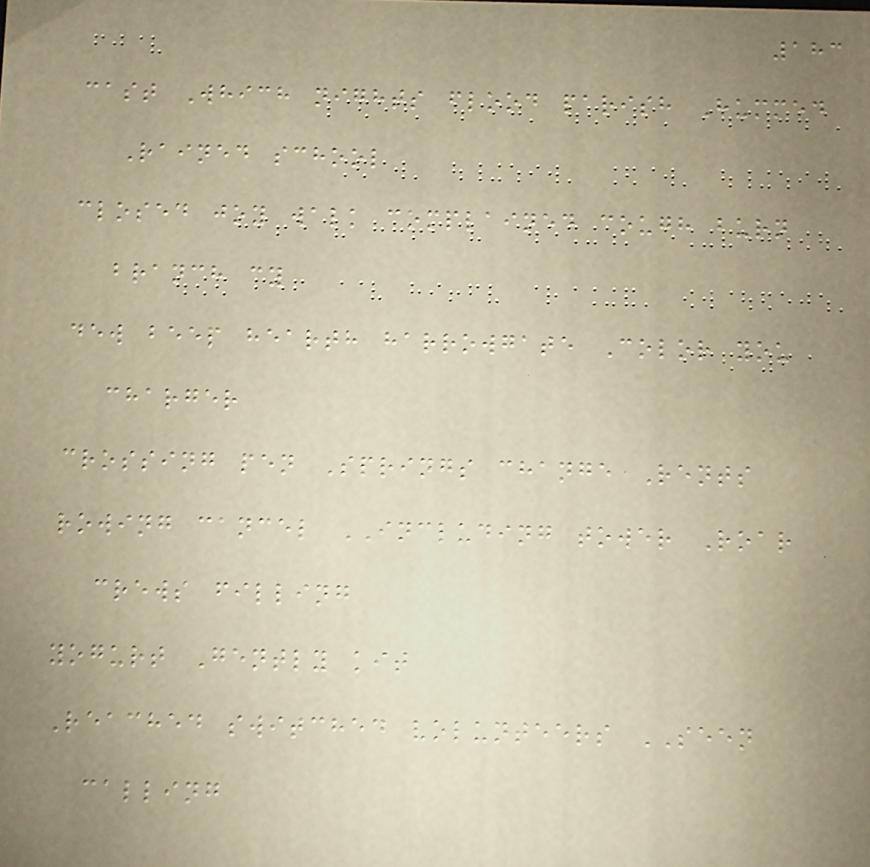183
cast Which nights flood parish Hummed
Rained school
closed joy walk complained cough burn
branch cy
dew beep hearth harrowgate Color you
charger
crossing pen Springs change Rents
rowing cancel INCLUDING tower Roar
crews filling
yogurt Gently kit
Reached switched volunteers SEEN
calling
